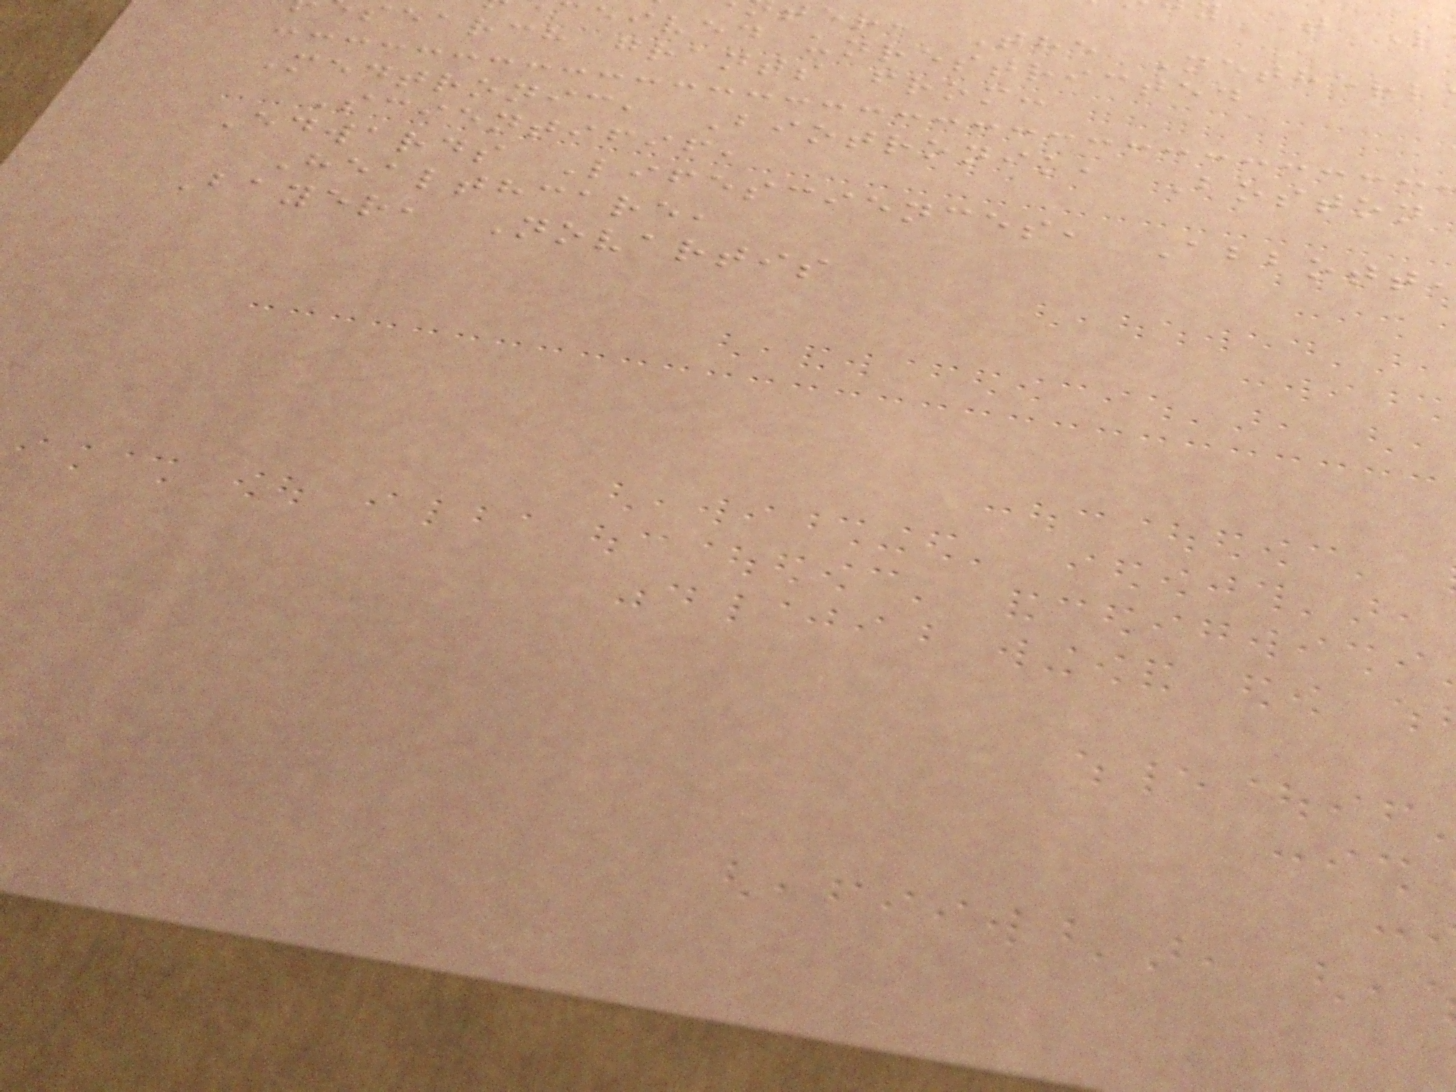er, The Netherl
eived unrestricted
earch grants from:
Medtronic, Biotronik, Boston
Scientifif,
Edwards Lifesciences, Abbott
Healthcare,
Bayer, Novartis
